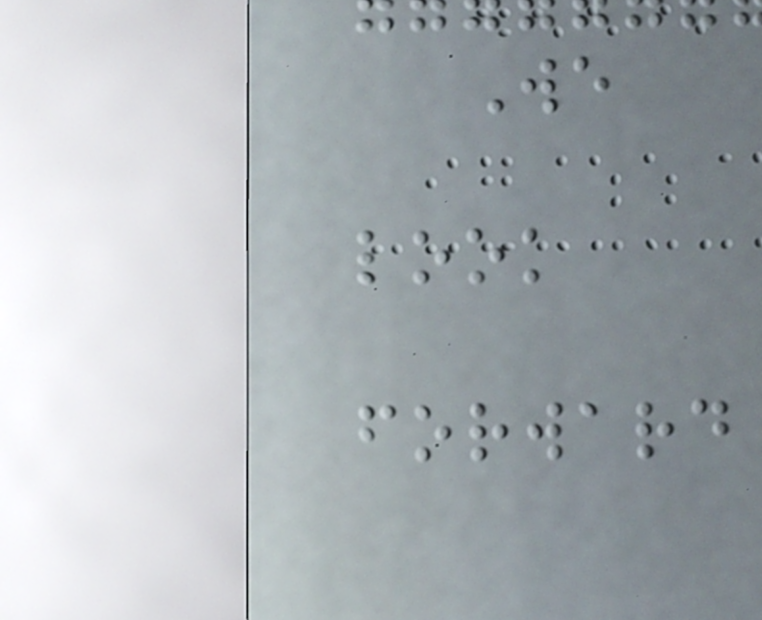We
look
forward
